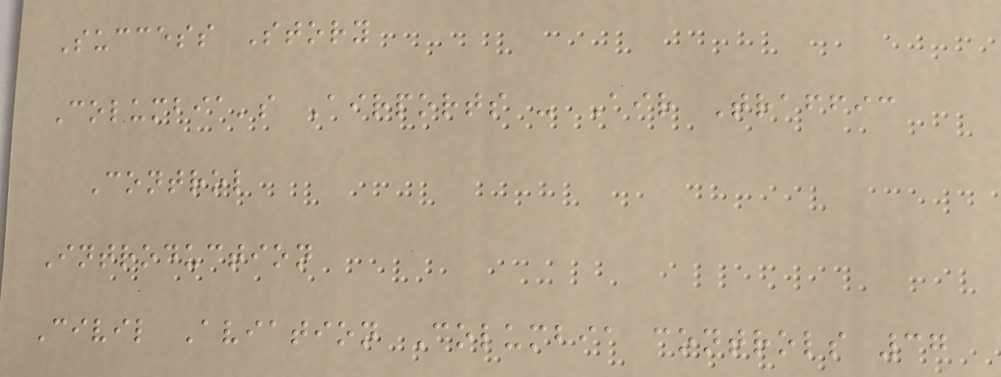Success Story
Columbia's Airports - Air Traffic
Control
Introduction
Civil Aviation Columbia controls 37
